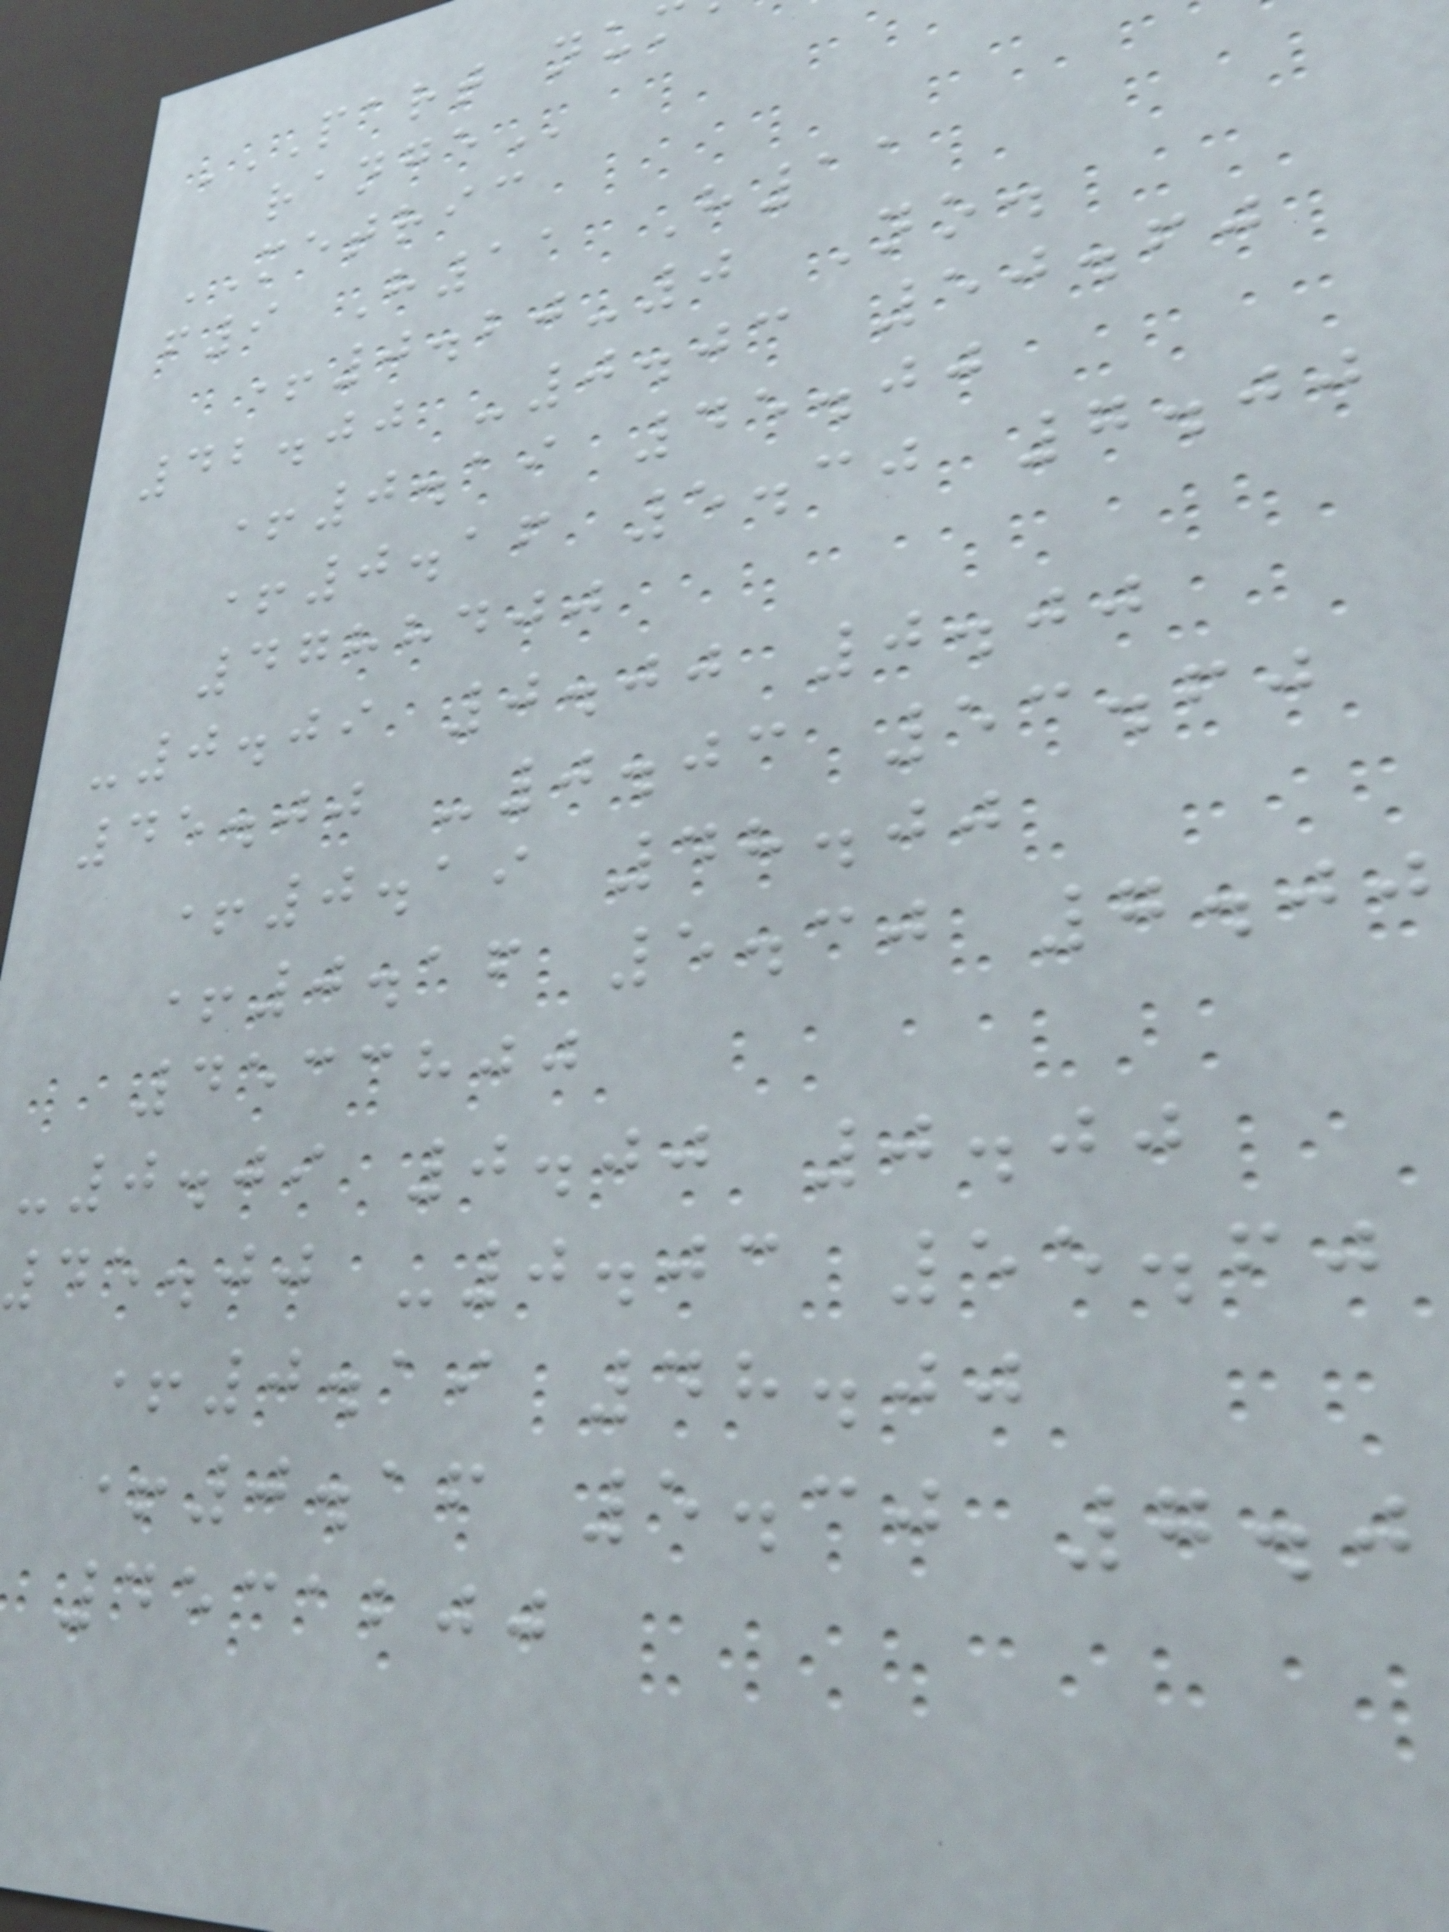METRIC
f9 H11 H11
+0.20-0 No.
42.00 -0.03 50.60
+0.19 45.00
+0.16 5.30 7.00
4788400
-0.09 0.00 0.00
45.00 -0.03 53.60
+0.19 48.00
+0.16 5.30 7.00
4533800
-0.09 0.00 0.00
45.00 -0.03 55.60
+0.19 48.00
+0.16 5.30 7.0
4531200
